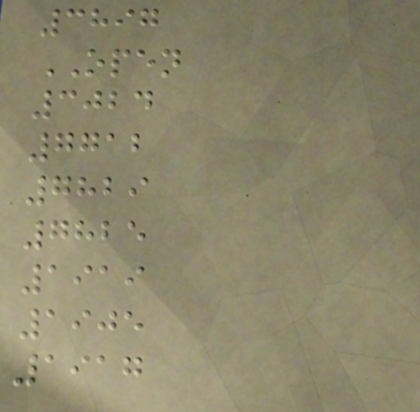3897
OPEN
3024
7712
7829
7825
1919
1905
1917
